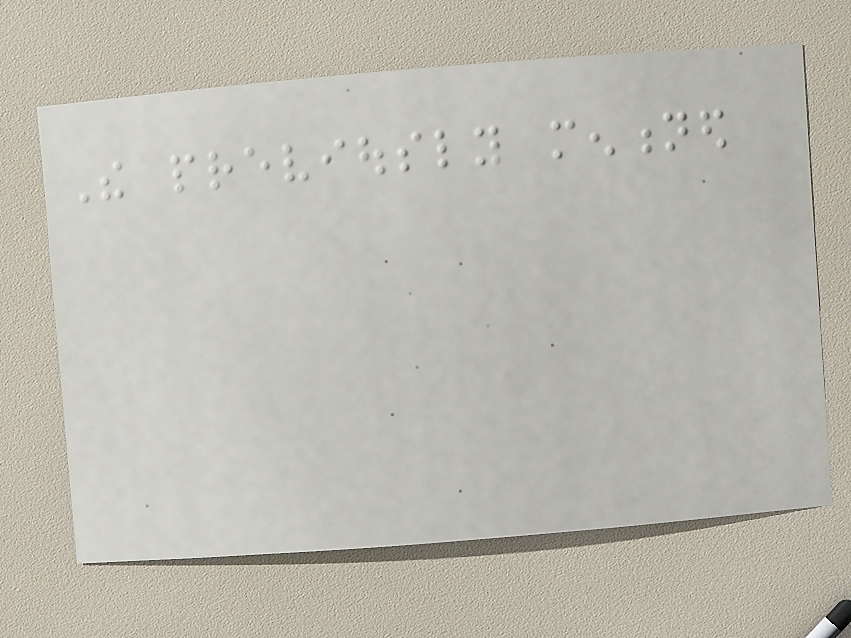The previously mentioned
